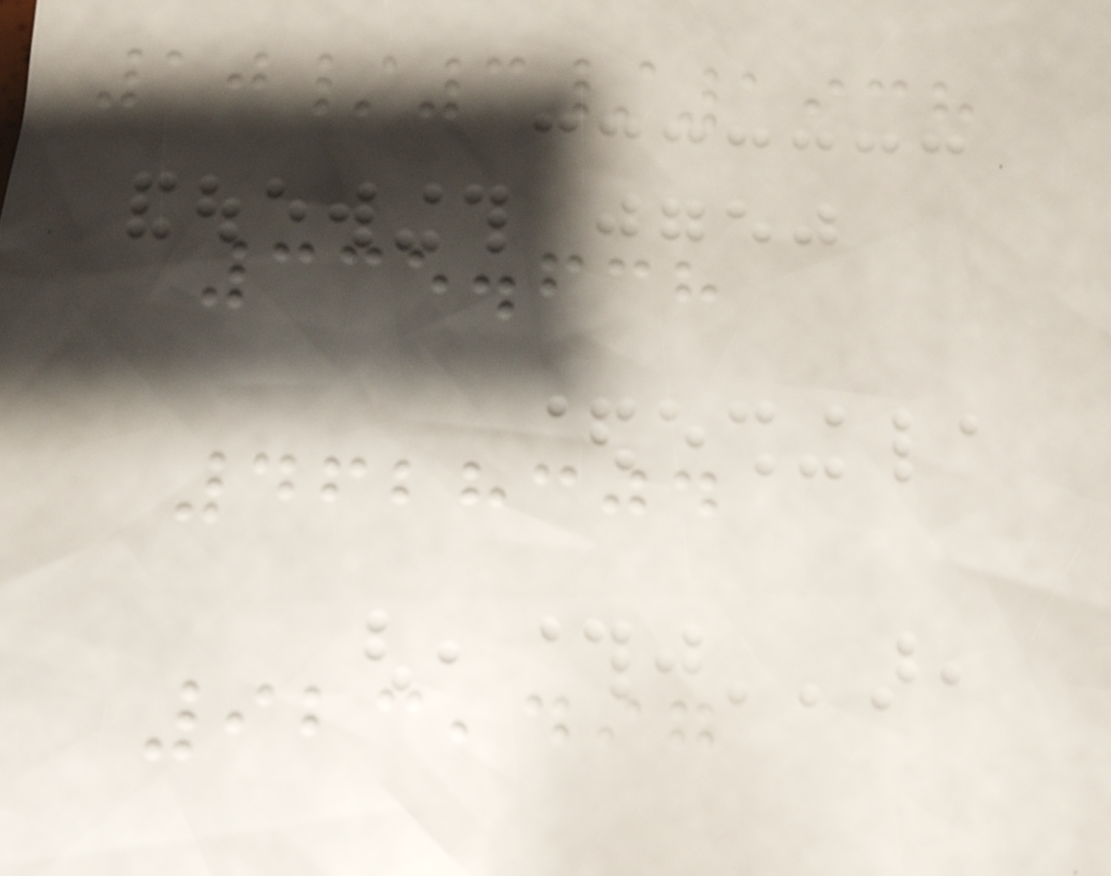10/3/1938
335.638
4628304
923,497
